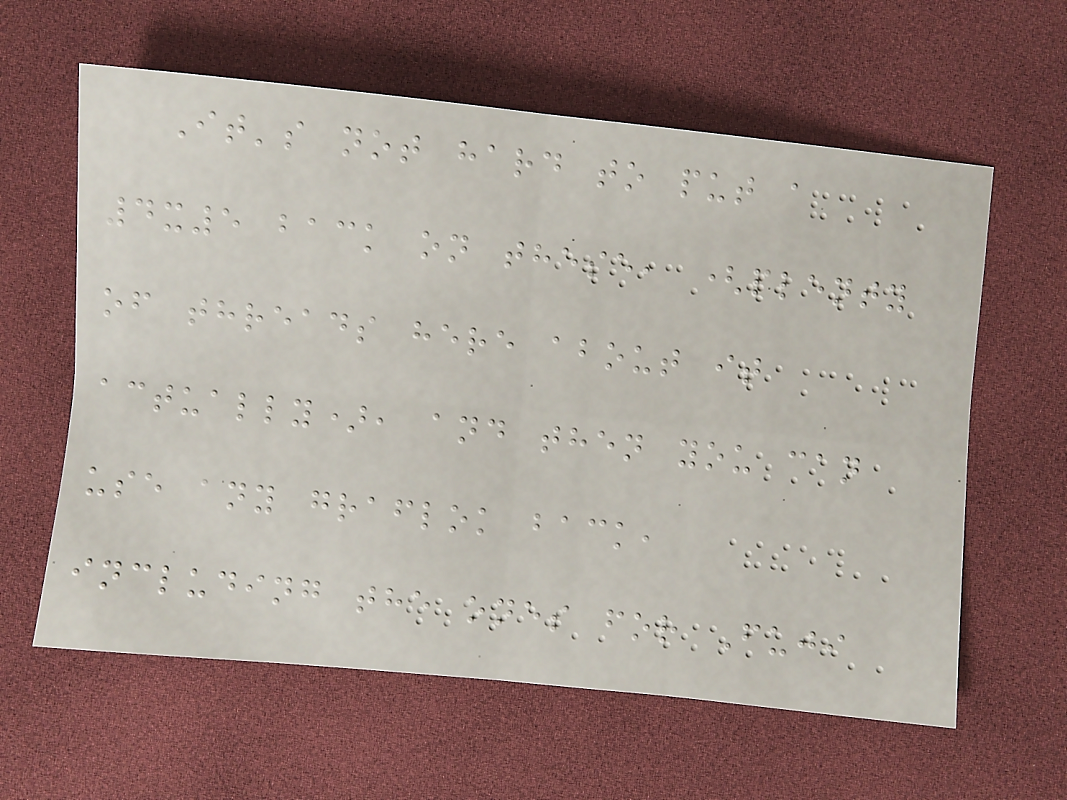It's not hard to put a
4x5 back on these, (plenty
of threads here about it
actually), and then you can
use any graflok back,
including the ones for Fuji
